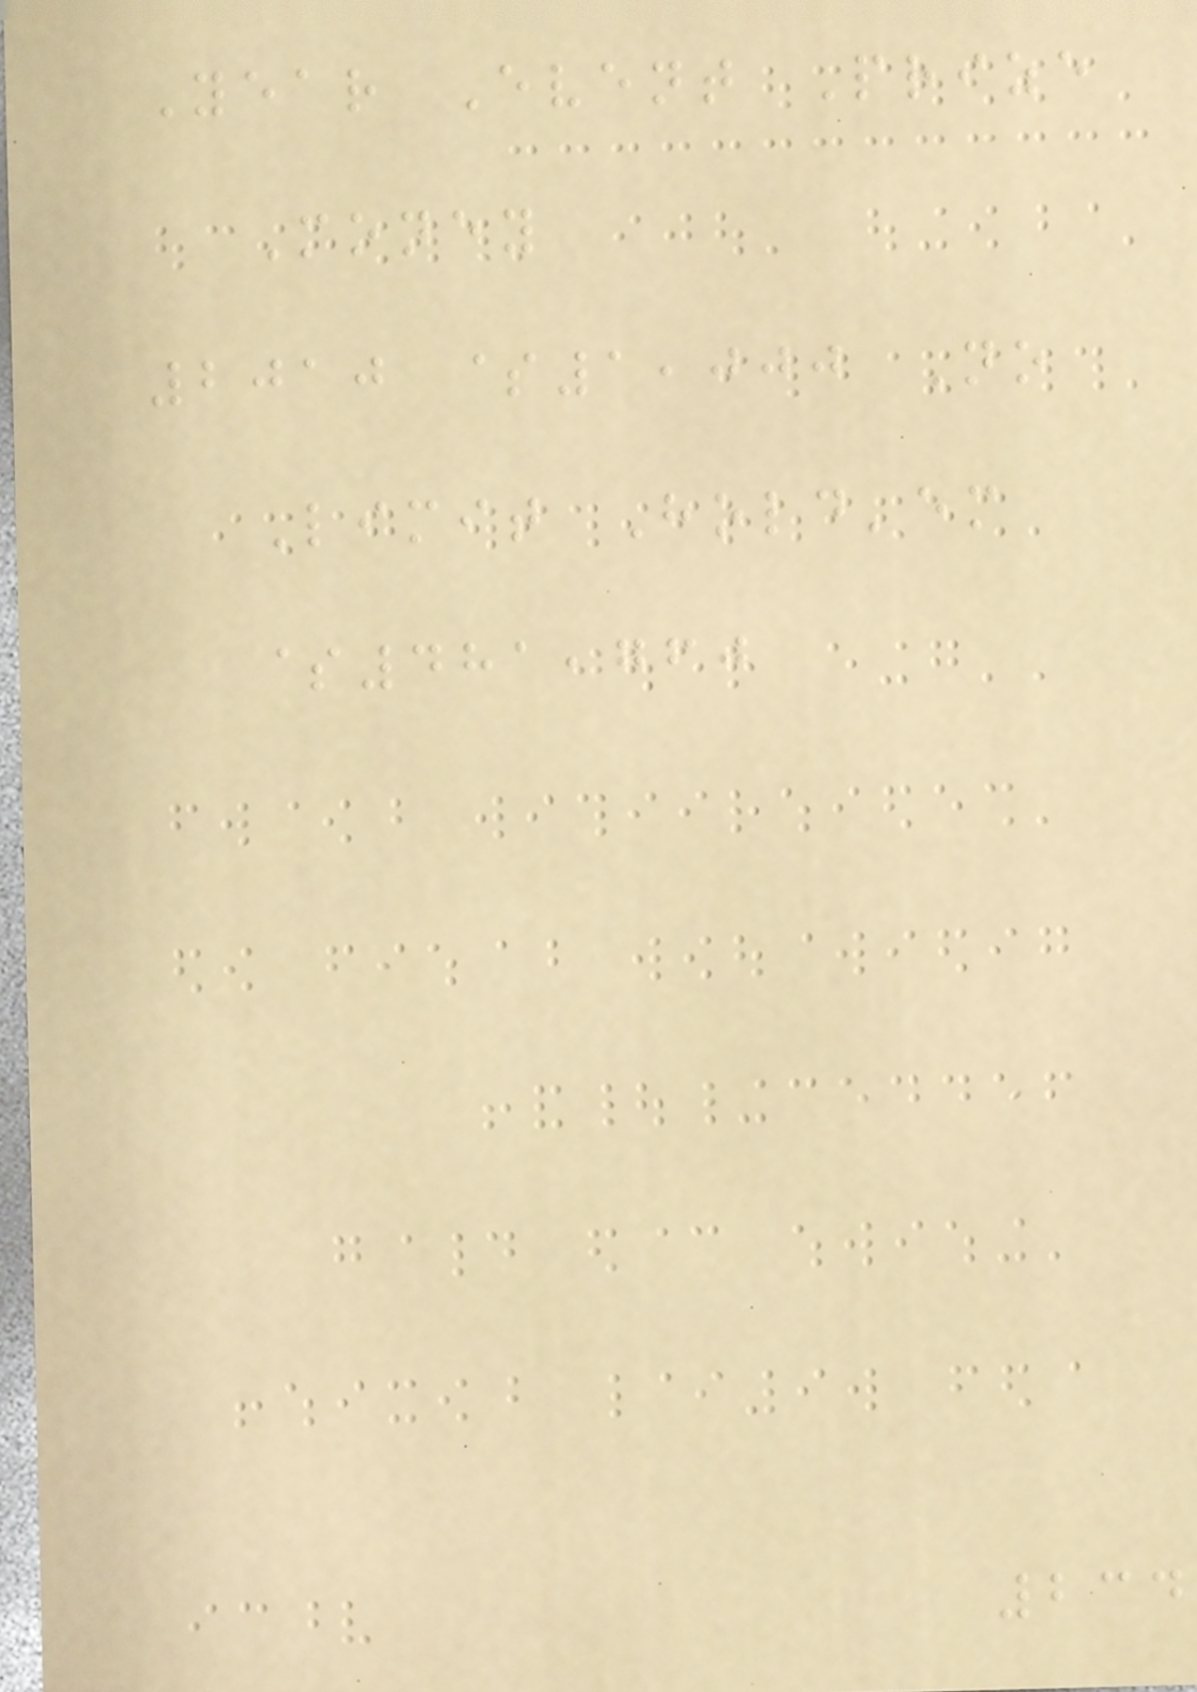Year Event Prize
Money
2010 $1,000 No
Limit Hold'em
$481,760
234
